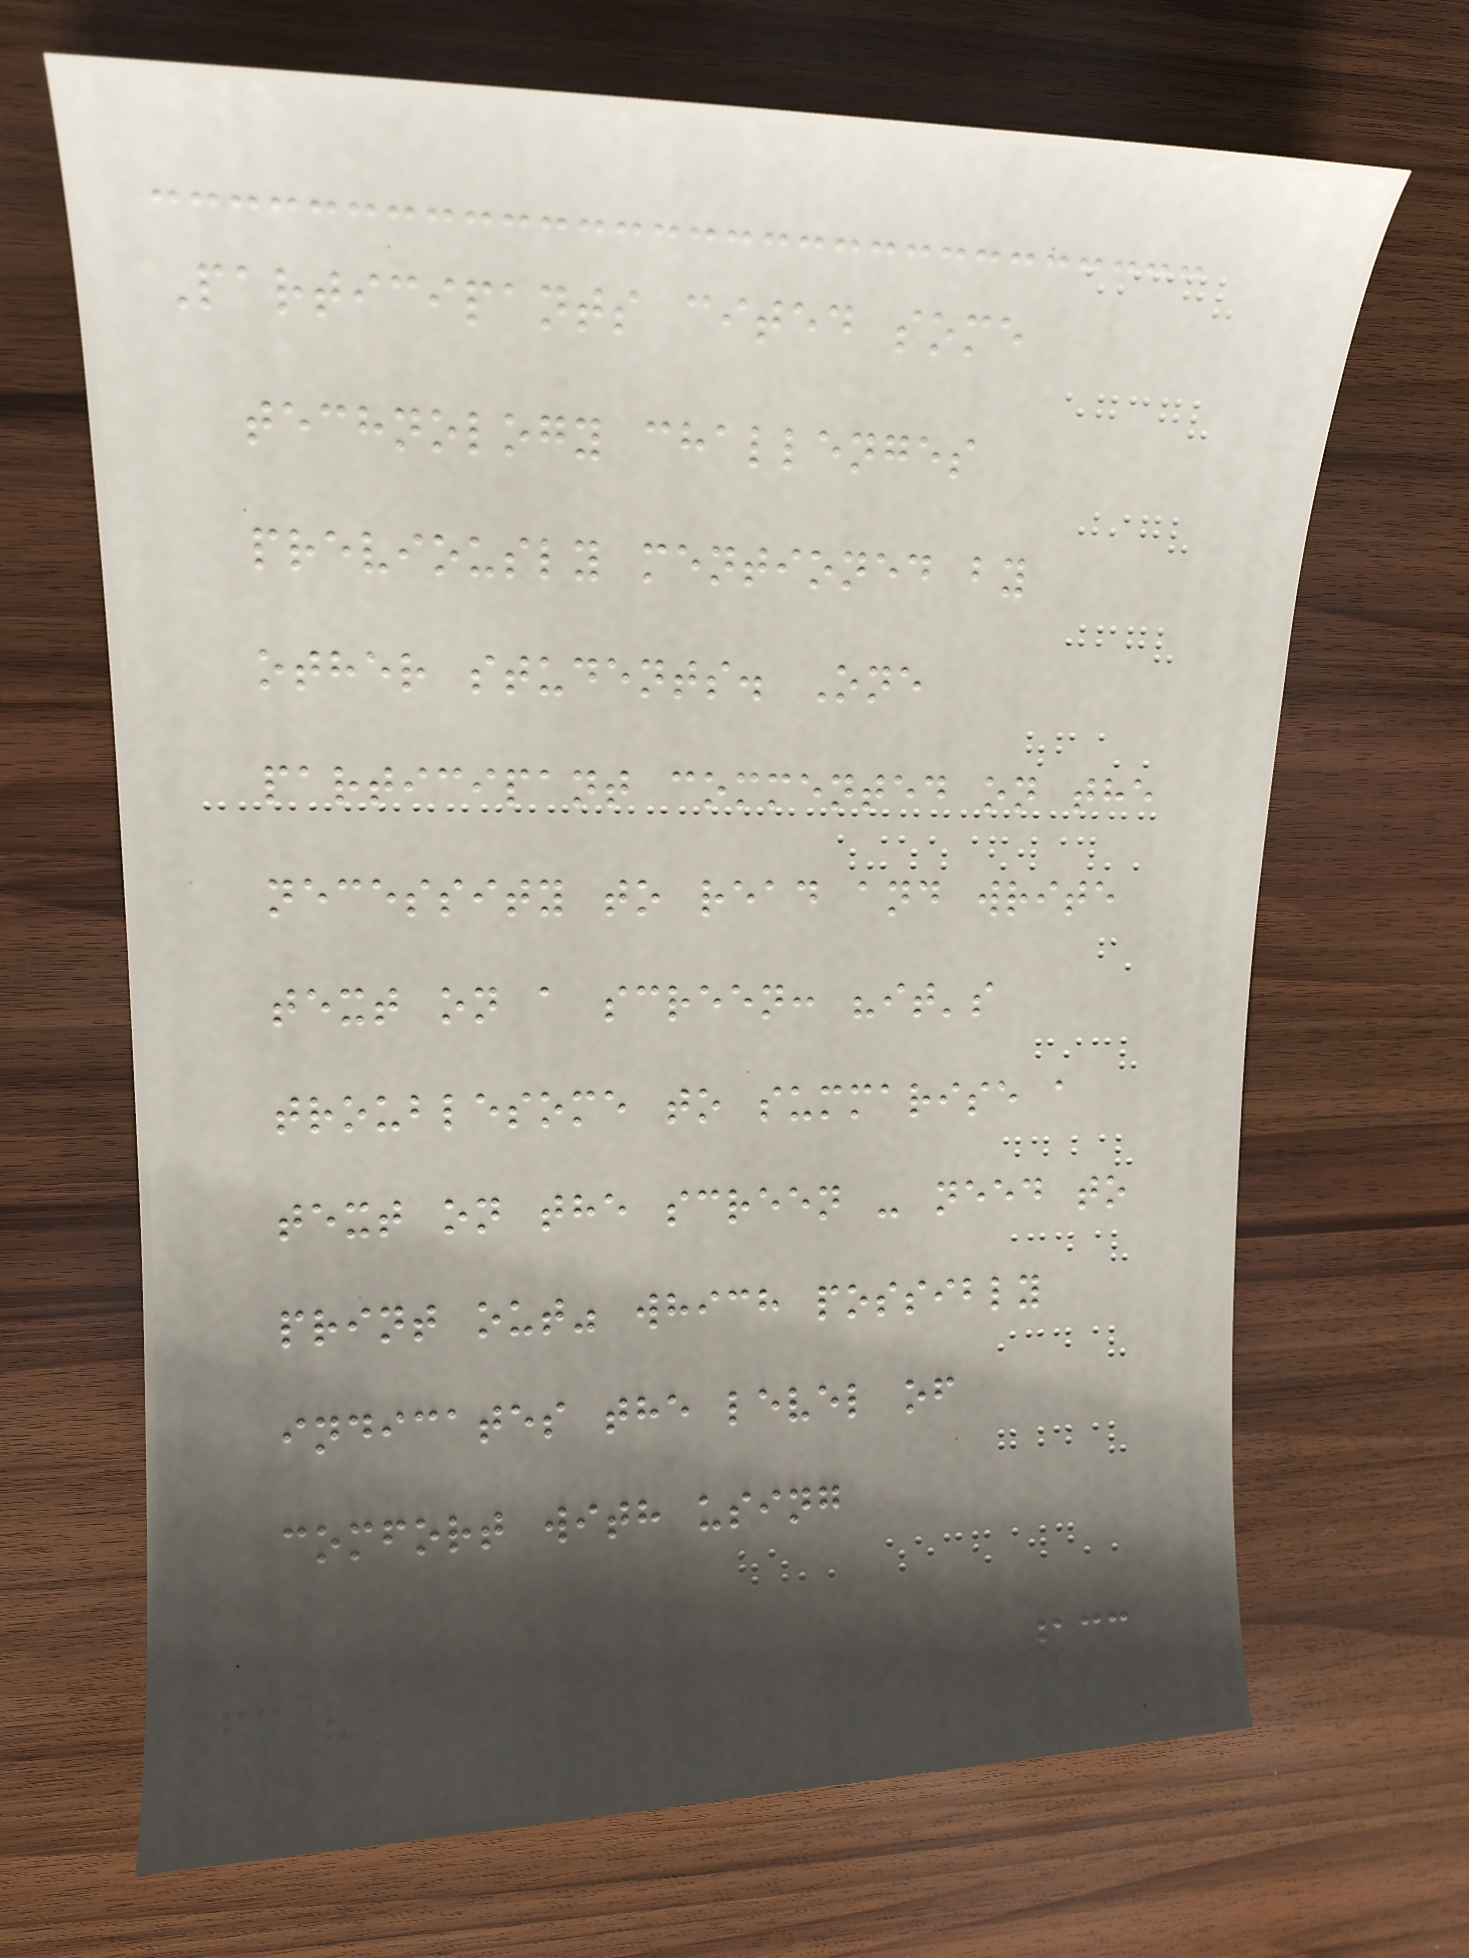Participants cited some
technology challenges
previously mentioned by
other students. One
participant commented on the
necessity to read and write
text on a screen: "it's
troublesome to summarise a
text on the screen - need to
print out" which possibly
indicates the level of
comfort with using
133
